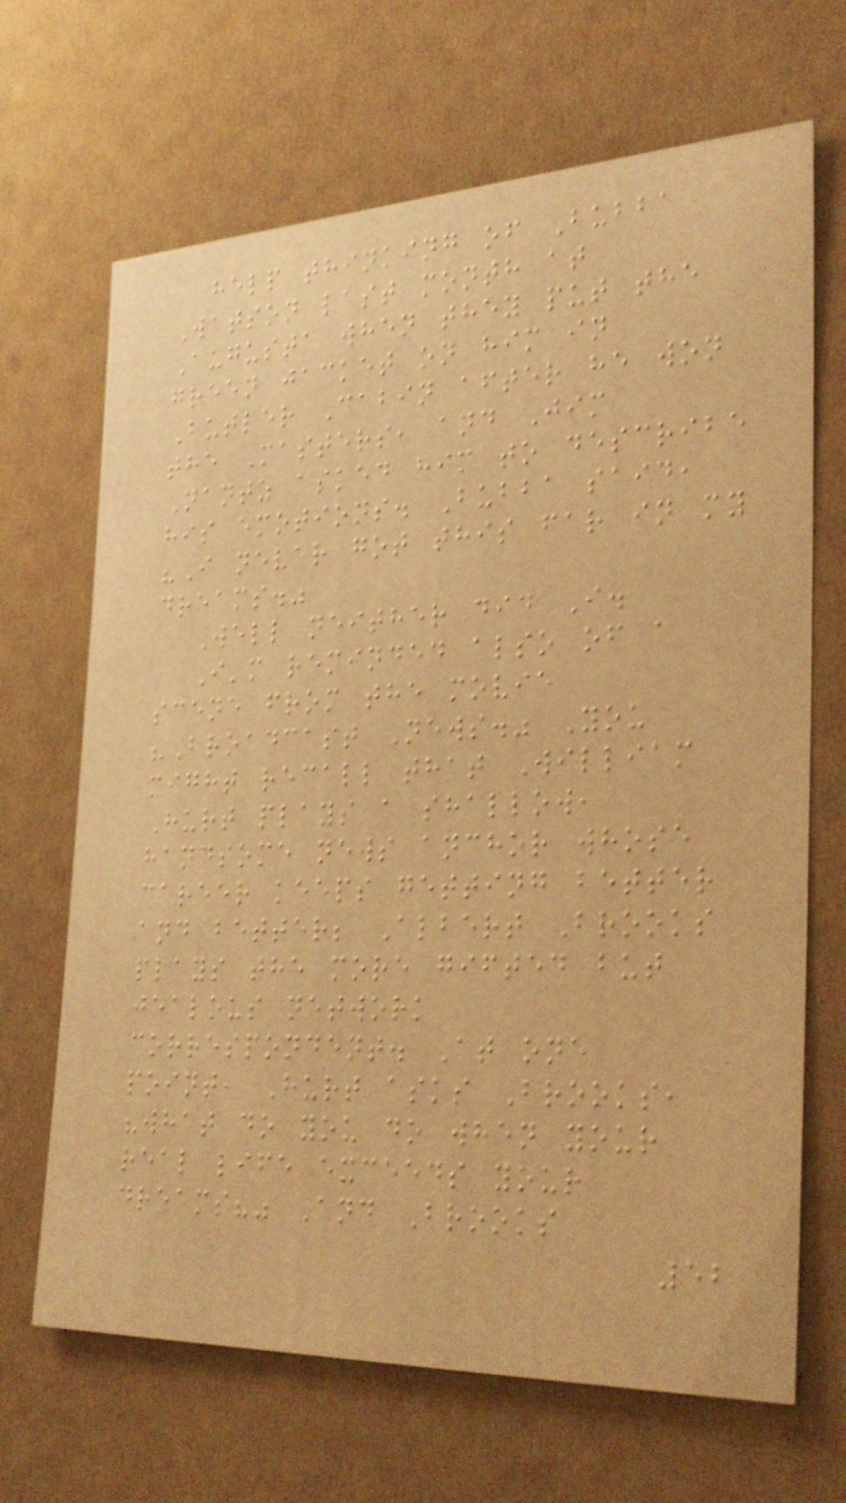help thinking of Bubba
Watson last month at
Augusta when they put the
green jacket on him in
Butler Cabin after he won
the Masters, and Jim
Nantz asked him to describe
his emotions. Bubba said,
"I never got this far in my
dreams."
Well neither did I.
I'm reminded also of a
scene from the movie
"Broadcast News." You
might recall that William
Hurt plays a shallow,
handsome news anchor whose
career keeps getting better
and better; Albert Brooks
plays the more gifted but
jealous network
correspondent. At one
point, Hurt asks Brooks,
"what do you do when your
real life exceeds your
dreams?" And Brooks
52
